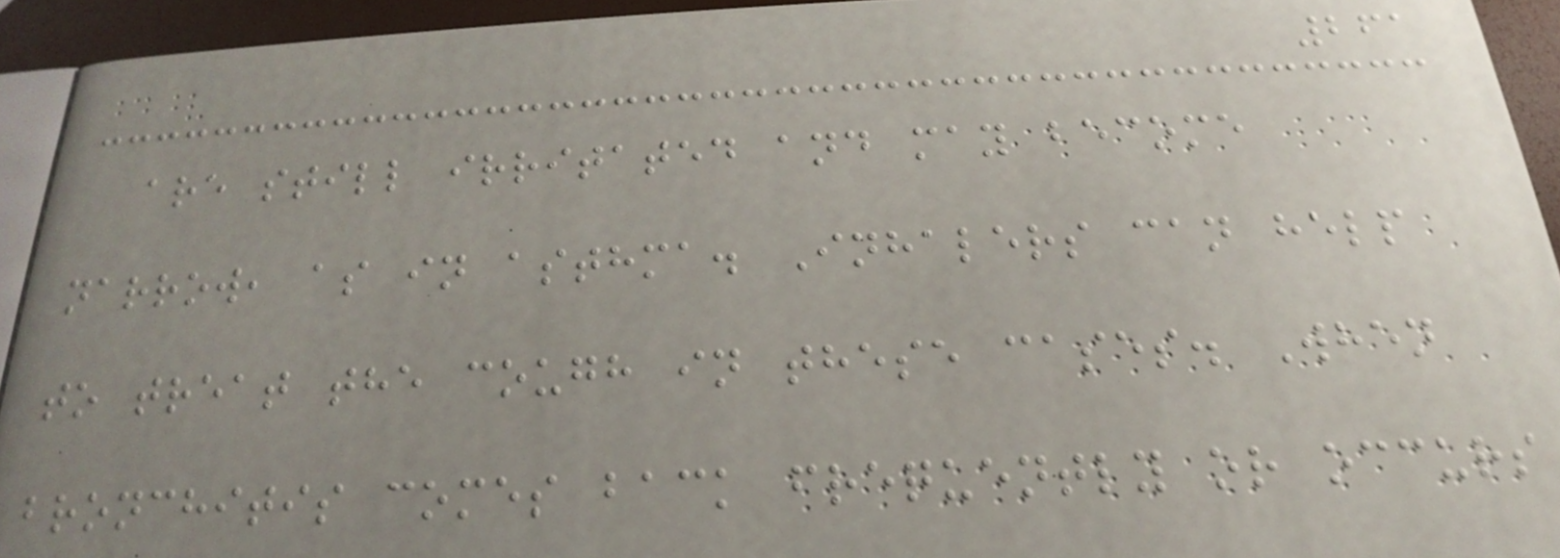261
are still irritated and may become
narrow, as in asthma. Inhalers can help
to treat the cough in these cases. When
bronchitis comes back frequently or occurs
